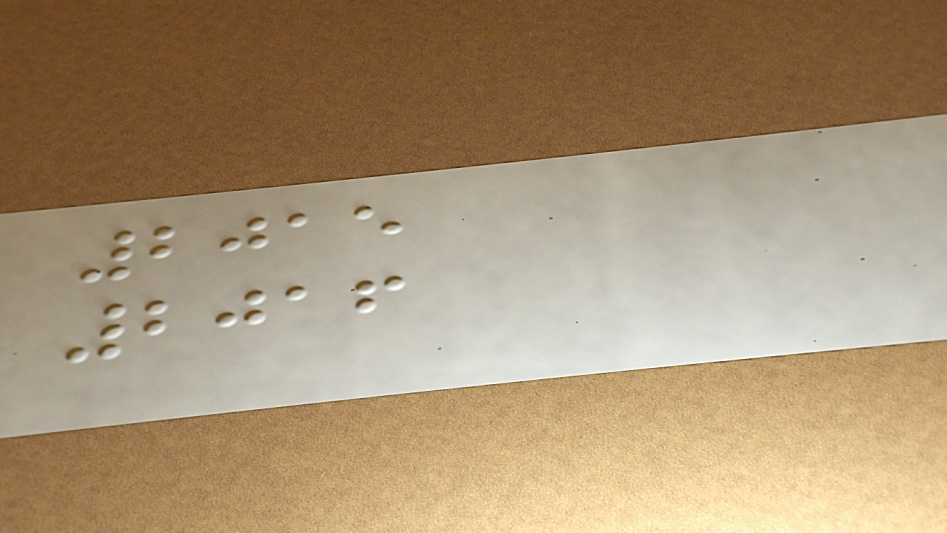2015
2016
